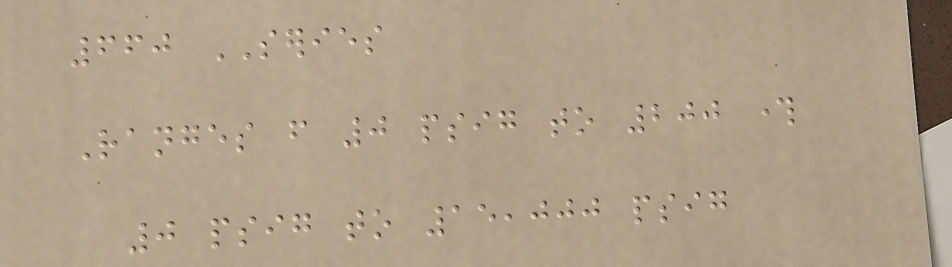660 SERIES
Ranges from 0 psig to 200 through
0 psig to 15,000 psig
